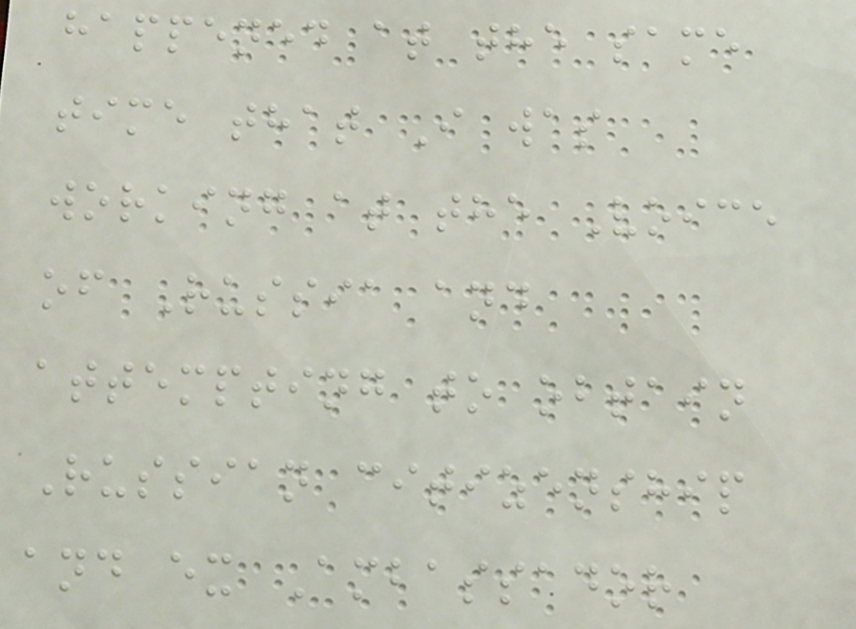happened at the same
time that I was
working at the Voice
of Russia and
attempting to obtain
Russian citizenship
and ex Ambassador
